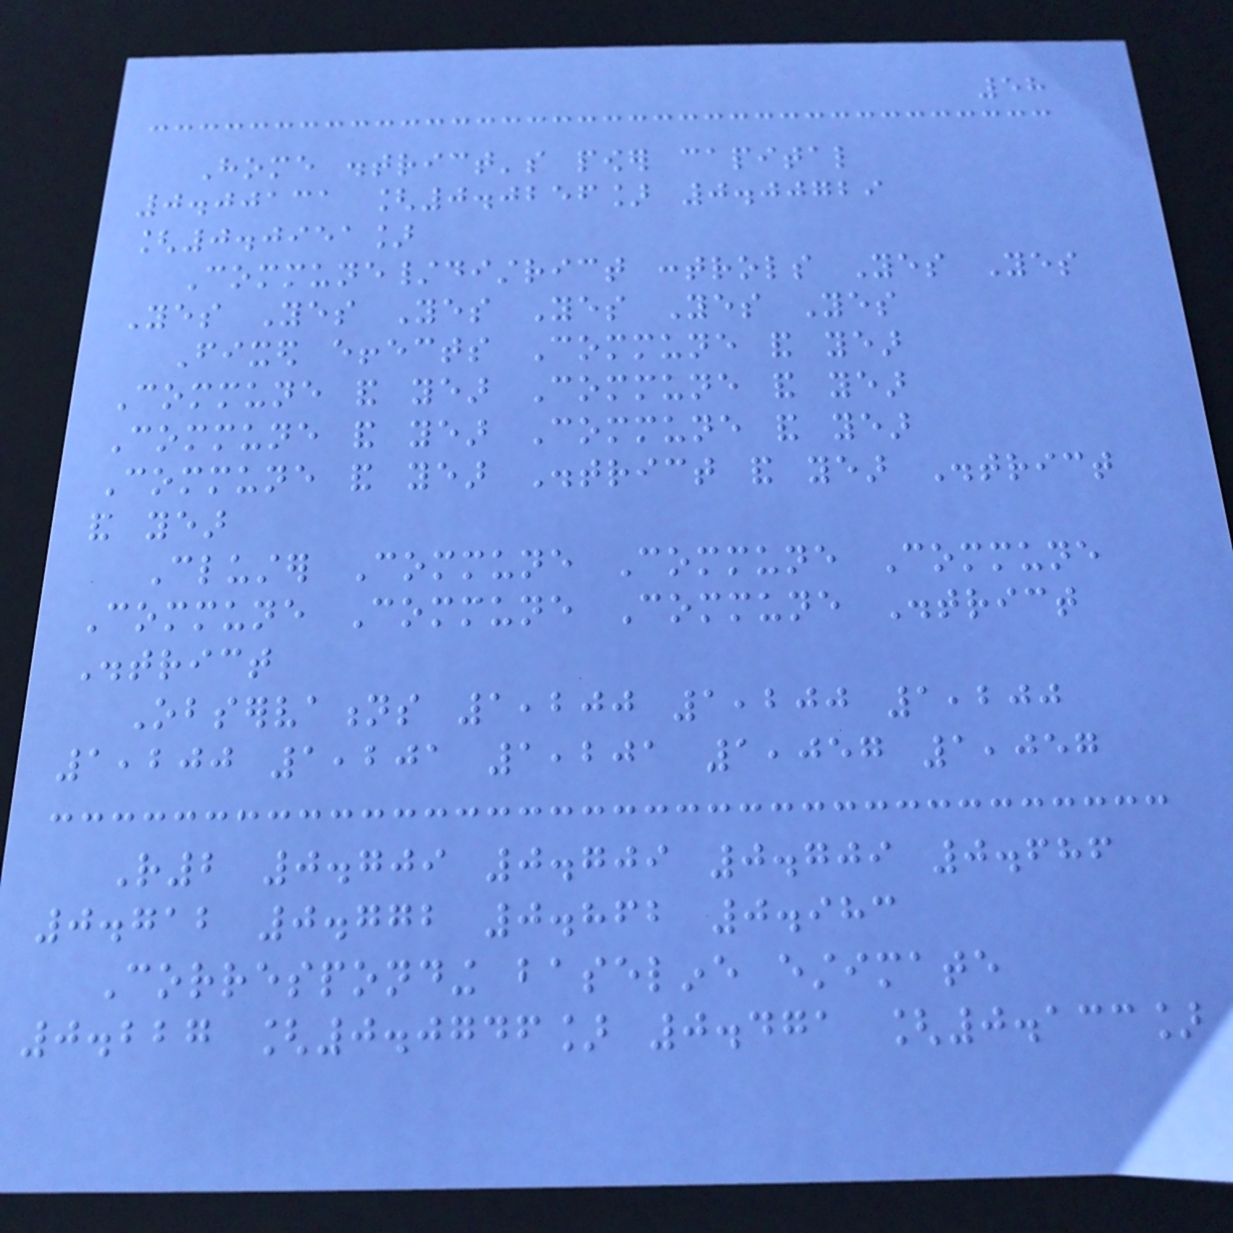58
Home district's power capital
0.00131 [0.0256] 0.00729
[0.0951]
Commune/district controls Yes Yes
Yes Yes Yes Yes Yes Yes
Fixed effects Commune and year
Commune and year Commune and year
Commune and year Commune and year
Commune and year District and year District
and year
Cluster Commune Commune Commune
Commune Commune Commune District
District
Observations 1,200 1,200 1,200
1,200 1,201 1,201 1,057 1,057
R2 0.709 0.709 0.709 0.686
0.712 0.772 0.862 0.983
Corresponding baseline estimate
0.227 [0.0746] 0.471 [0.133]
